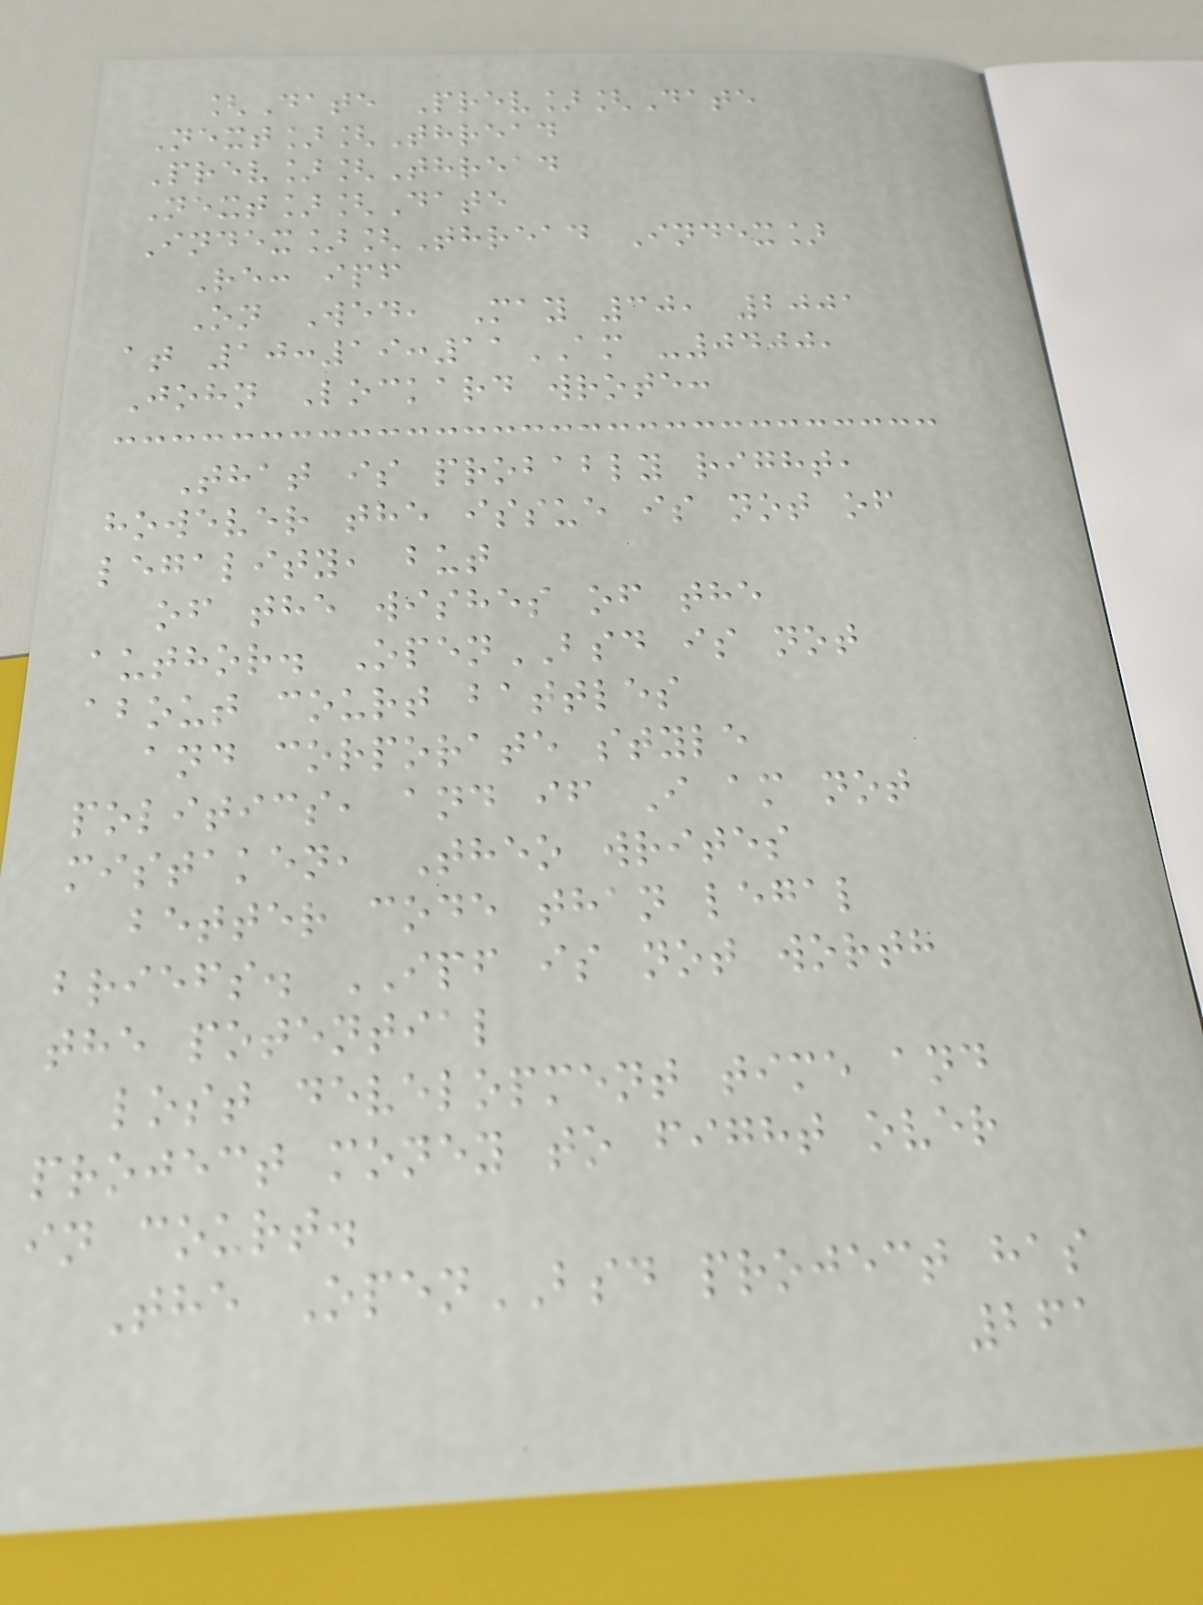[Date Prev][Date
Next][Thread
Prev][Thread
Next][Date
Index][Thread Index]
Re: ipf
On Wed, May 30, 2001
at 10:19:11AM -0400,
John Lockard wrote:
That is probably right,
however the issue is not of
legality, but
of the wishes of the
author. OpenBSD is not
about court battles
and corporate style
politics, and if I am not
mistaken, Theo writes
better code than legal
briefs. IPF is not worth
the potential
lost development time and
project money to fight over
in court.
The OpenBSD project has
261
